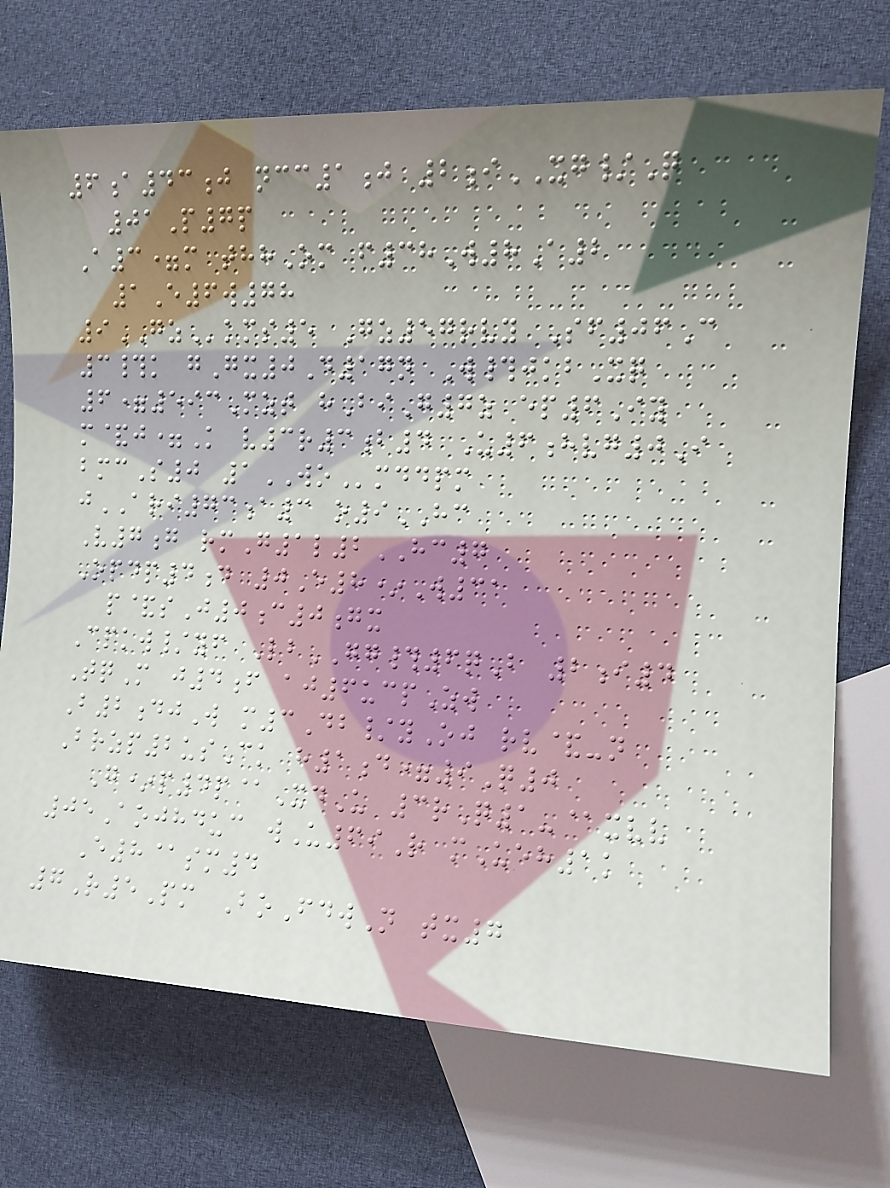6a43j ncc1j 2iXG/Q
01P7p
A3=m thhOm f38W8A2
1E6w78
9GZkms5 Gz57rvy Sf06C
3#k gGx0D17n W#jkbXq
6=593Mzt hBiG7z ep6Iy
m&j=K v3r3b4 U6hvg0I
bmcS0 1WOmddpm
jARI73a3 o9HC
V7g rmG1l2HC7
Opdp4d 0E8*W31
p&sJ0c0gx
Cpkw/yf LbGG#6qB 2i4
TqM j4f aj6ucpZw
B2djW m3Db/yOj rv&-n
Brzp2usCk h1d=9Q0
G*p4p@XdU 3rQ1-@xvv
05Aojhduc wU69R mUeh1k
E8@sm4
7R5Pm BoFdwN tx7
